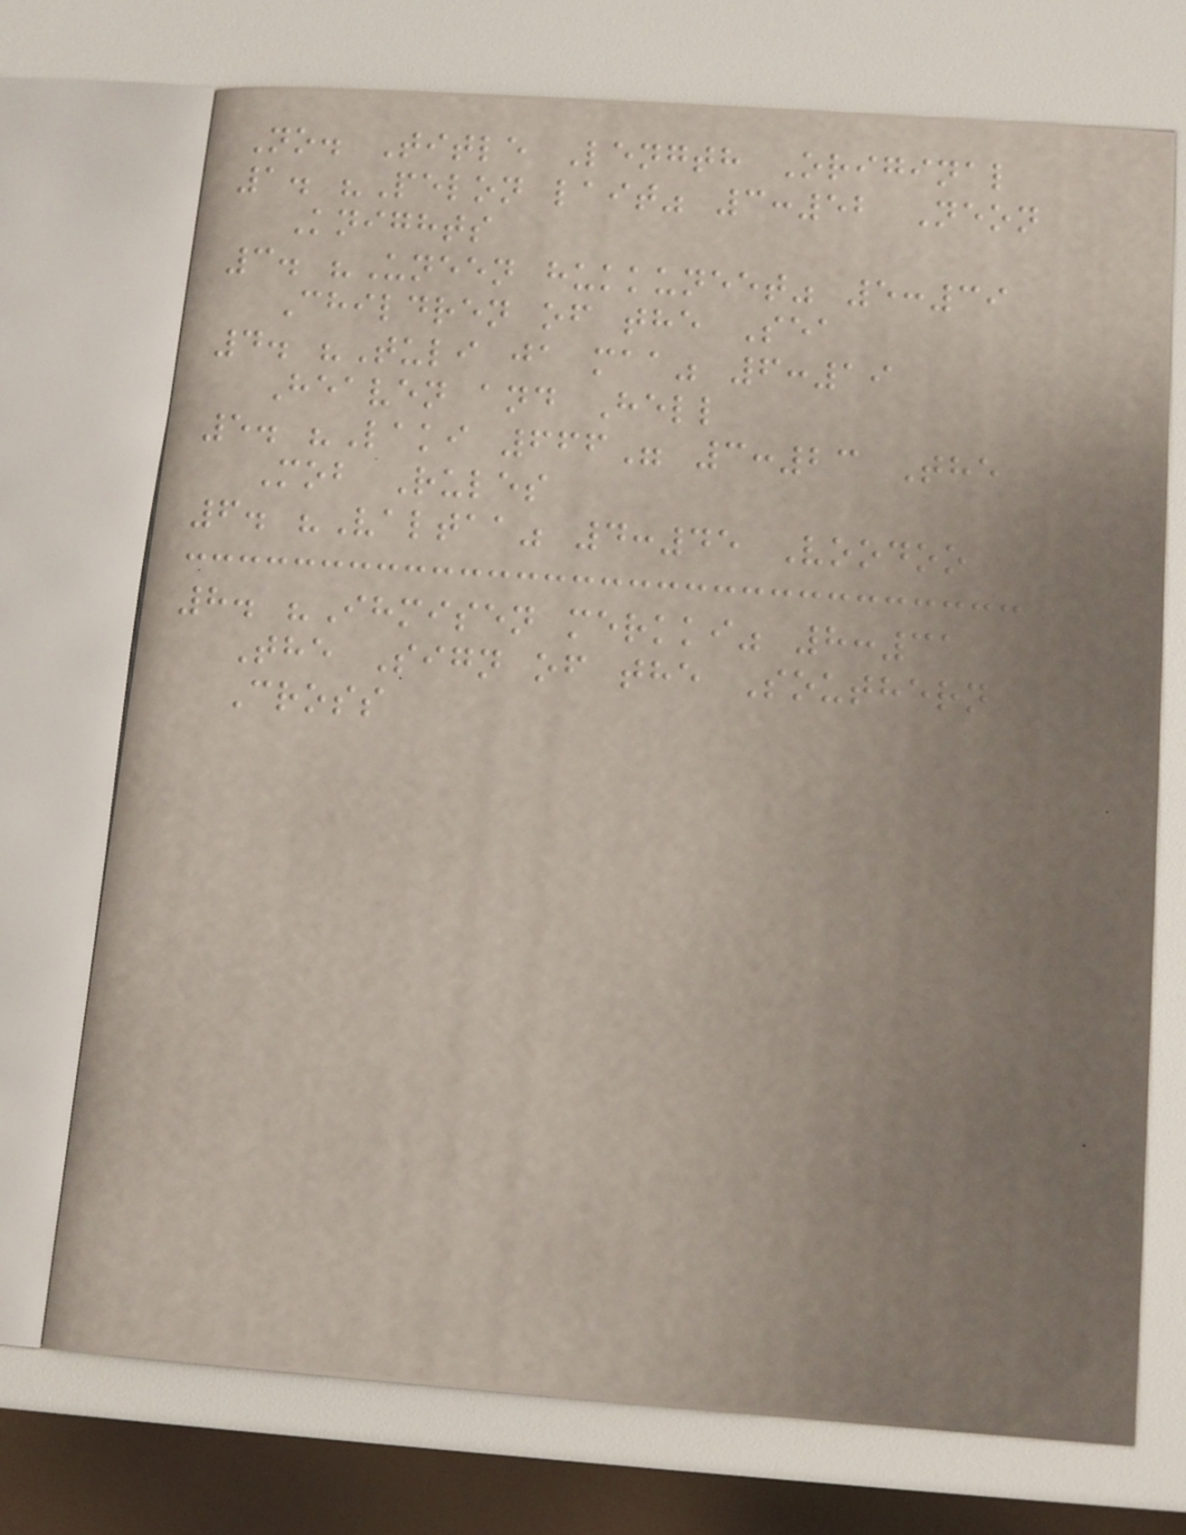No. Title Length Original
1. "Pelon lait" 3:52 Neon
Knights
3. "Uneen hukkuneet" 5:39
Children of the Sea
4. "Tuli ja maa" 6:19
Heaven and Hell
5. "Laki 666" 3:23 The
Mob Rules
6. "Valtaa" 4:45 Voodoo
8. "Ihmisen merkki" 8:31
The Sign of the Southern
Cross
